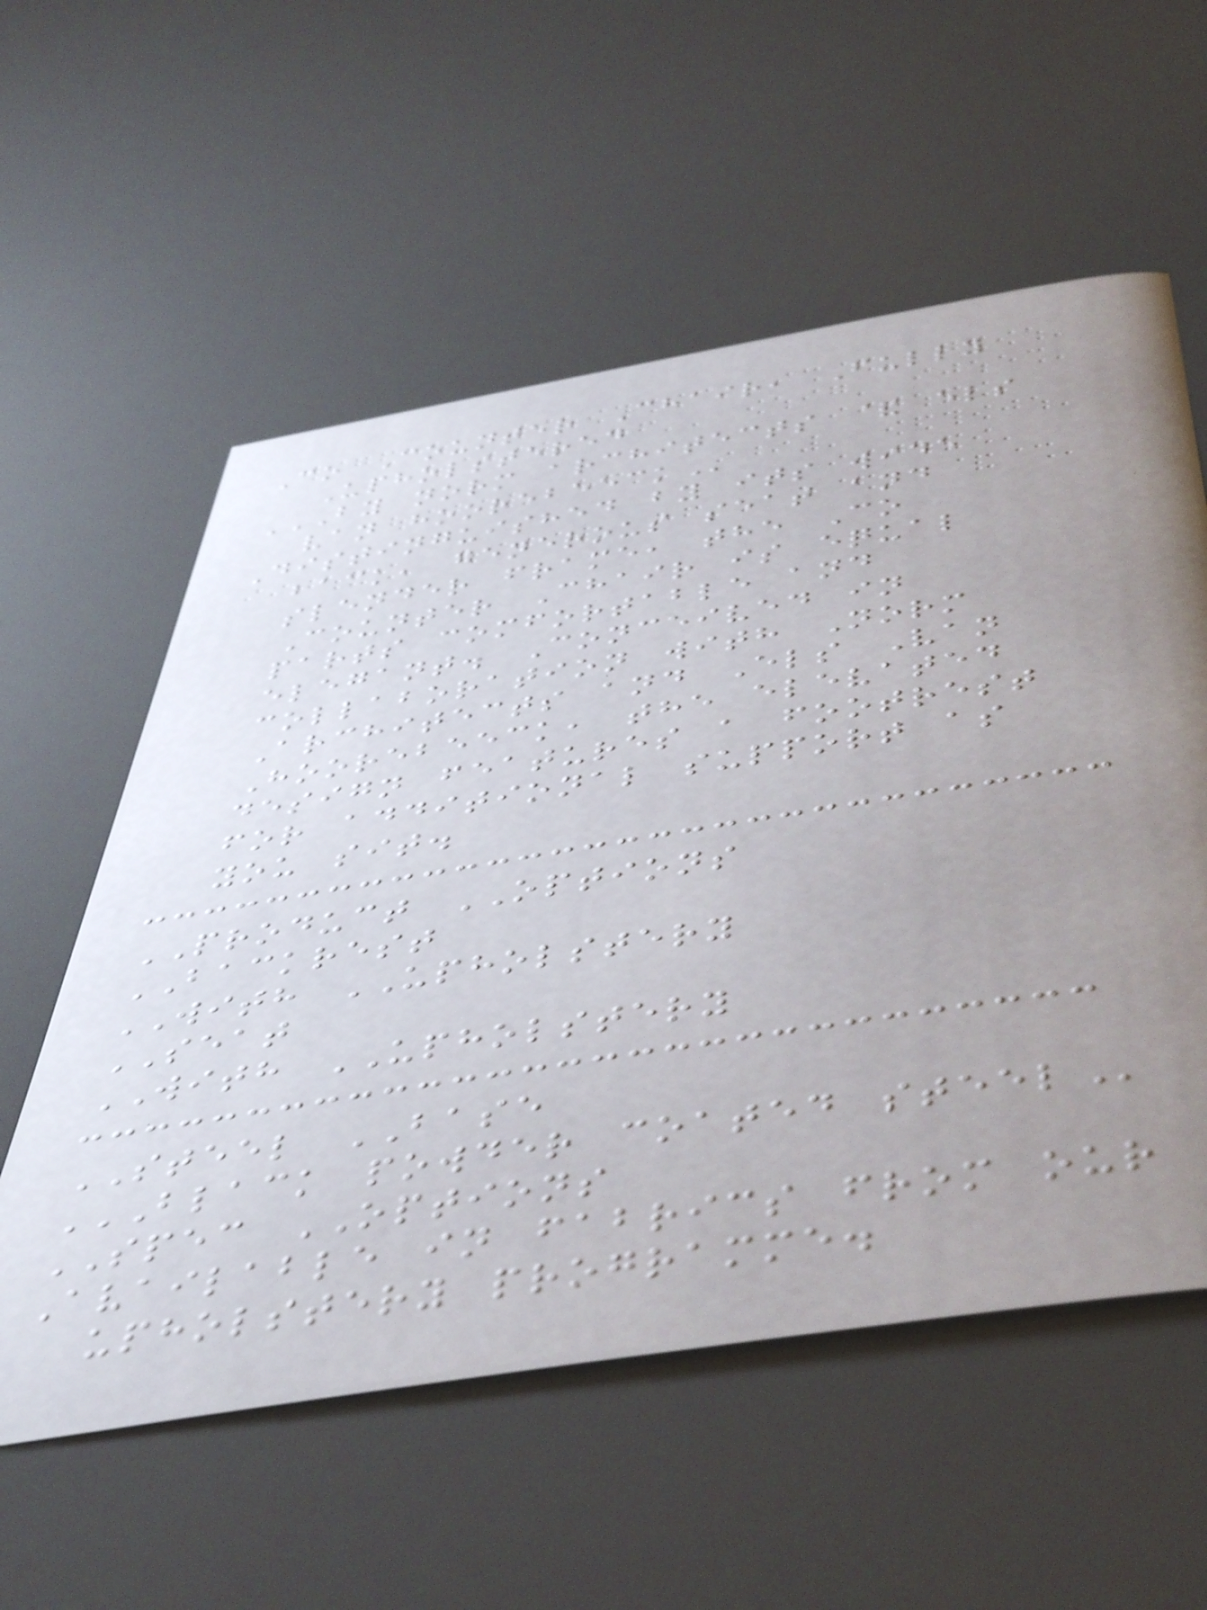Co Counter Chair, Fully
Upholstered
BY NORM ARCHITECTS & ELS
VAN HOOREBEECK
Distinguished by its wide
back, generous seat and
slender frame, the Co
Counter Chair is equal
parts comfortable and
elegant. Conceived in
collaboration with Norm
Architects and Els Van
Hoorebeeck, the elevated
design features a footrest
for additional support as
you sit.
PRODUCT OPTIONS
BACKREST
WITH UPHOLSTERY
SEAT
WITH UPHOLSTERY
STEEL BASE
BLACK POWDER COATED STEEL
SPEC OPTIONS
Available in fabrics from our
upholstery programme.
